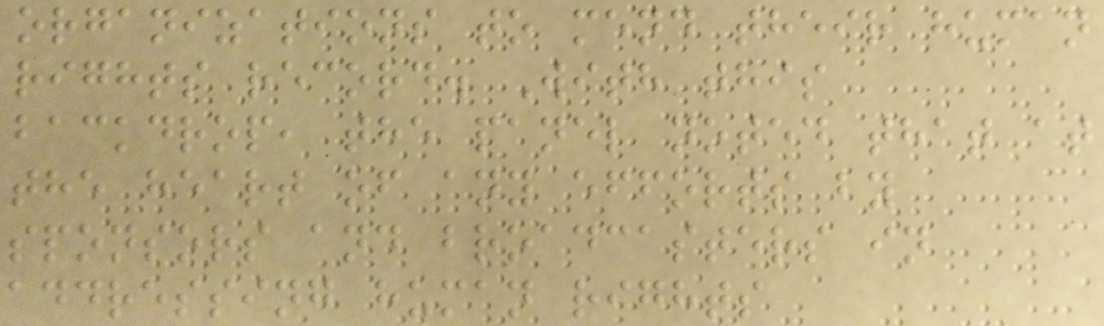organizations to mend their human
rights record. With this
backdrop, the panel noted that at
the heart of any efforts by
sponsors and broadcasters in
addressing human rights
